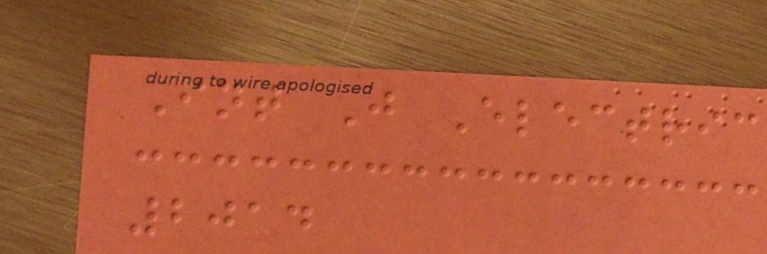Int J Electric
2014
